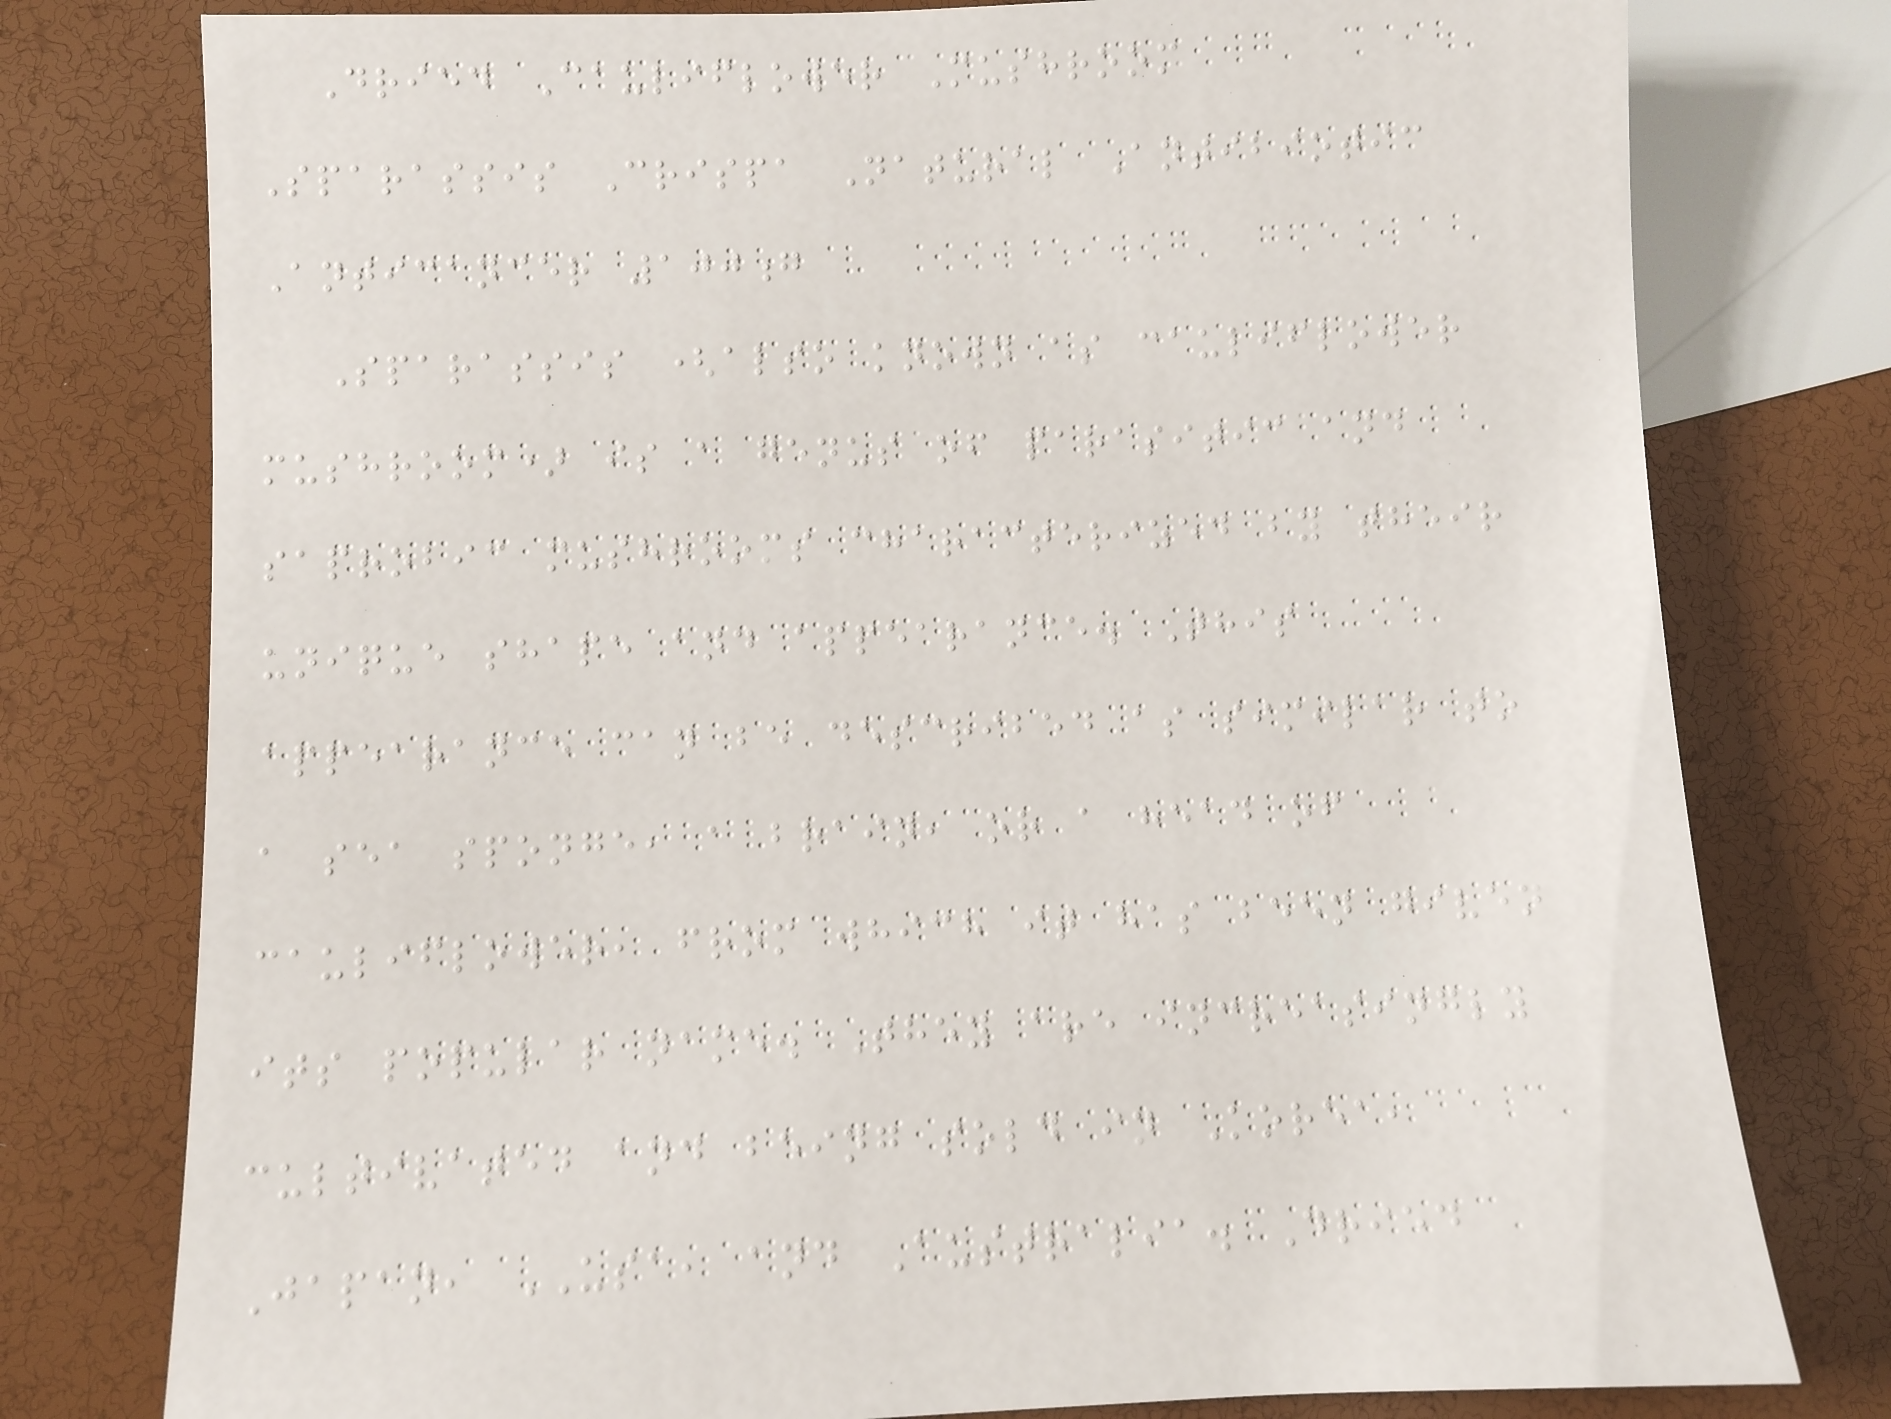Dried Cauliflower Mushroom
Sparassis Crispa Natural Antibiotic
Anticancer 100g
Sparassis (also known as cauliflower
mushroom) is a genus of parasitic and
saprobic mushrooms characterized by their
unique shape and appearance. This
appearance can be described as similar to
a sea sponge, a brain, or a head of
cauliflower, from which it has been given
its popular name. They are increasingly
cultivated and being sold in Korea,
Japan, USA, and Australia. Dried
